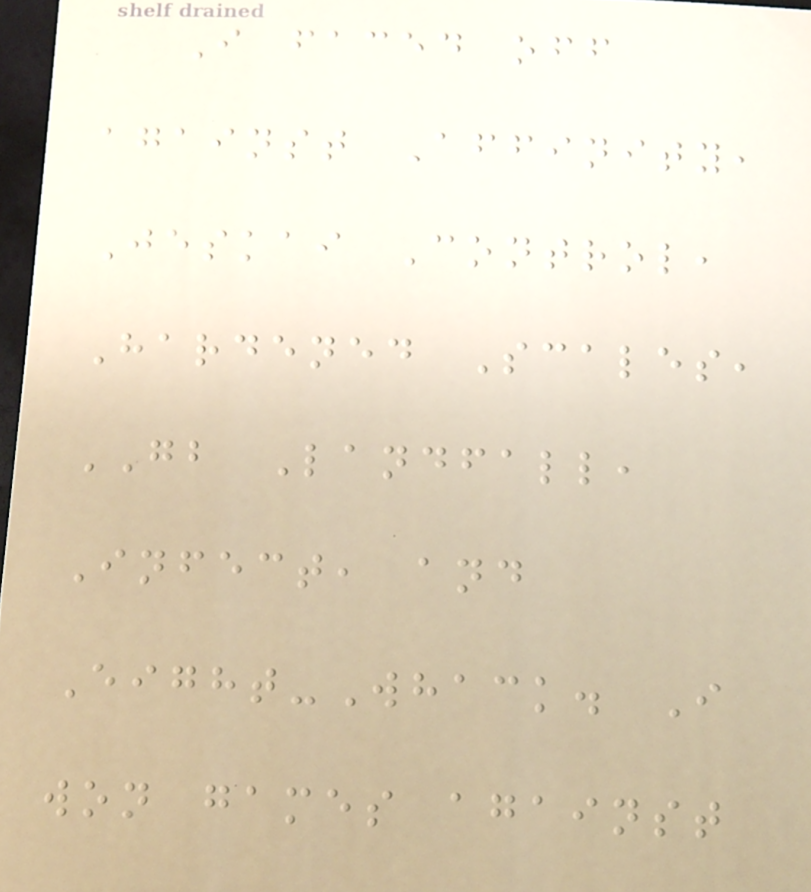I faced off
against Affinity,
Jeskai Control,
Hardened Scales,
GB Landfall,
Infect, and
Eight-Whack. I
won games against
